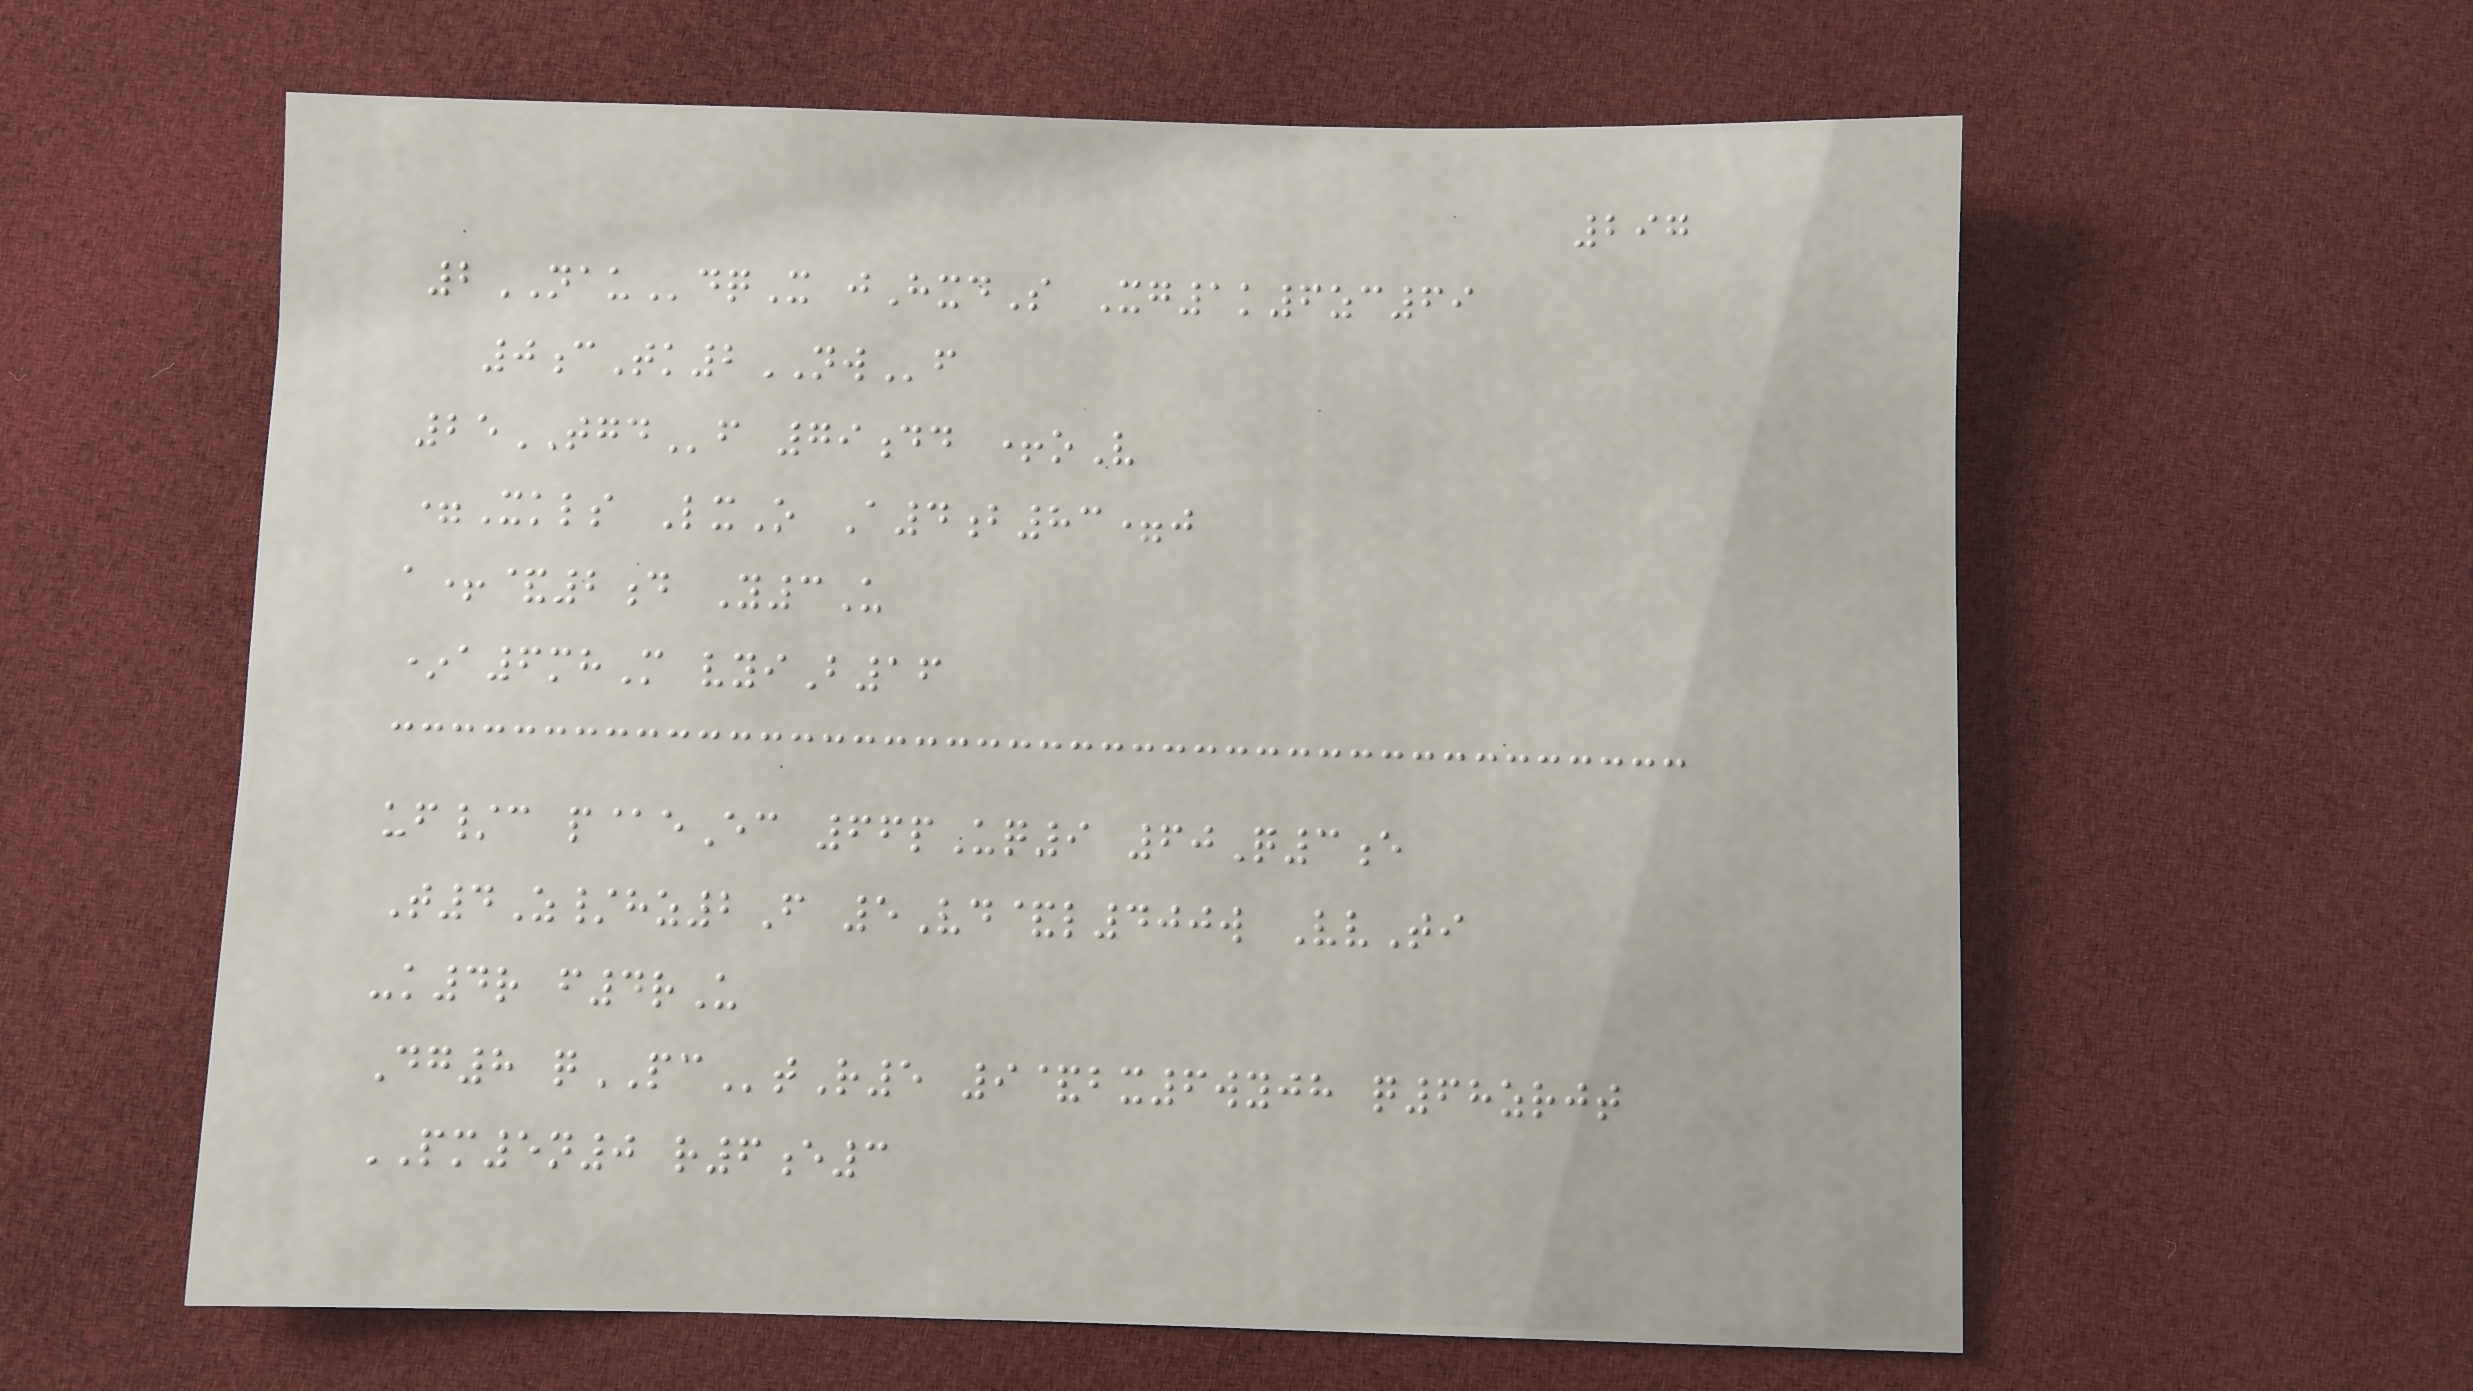297
2NAUdqX jHxdS Xg1k6zc69
0cTk2NWf
25TGDf 79dd +oV
=Xkls LxO A4b83=j
a+&2d Y3U
*a6mhM vyiB16
uf/c p@eEc 66pUq9 60Q3e
T4Z/hz2F 5Vd&l400w VvTi
-k4r f4rU
Dg8 qPCtR5 9&bx6wyjh q68zrjt
PM5n0 r6e3
